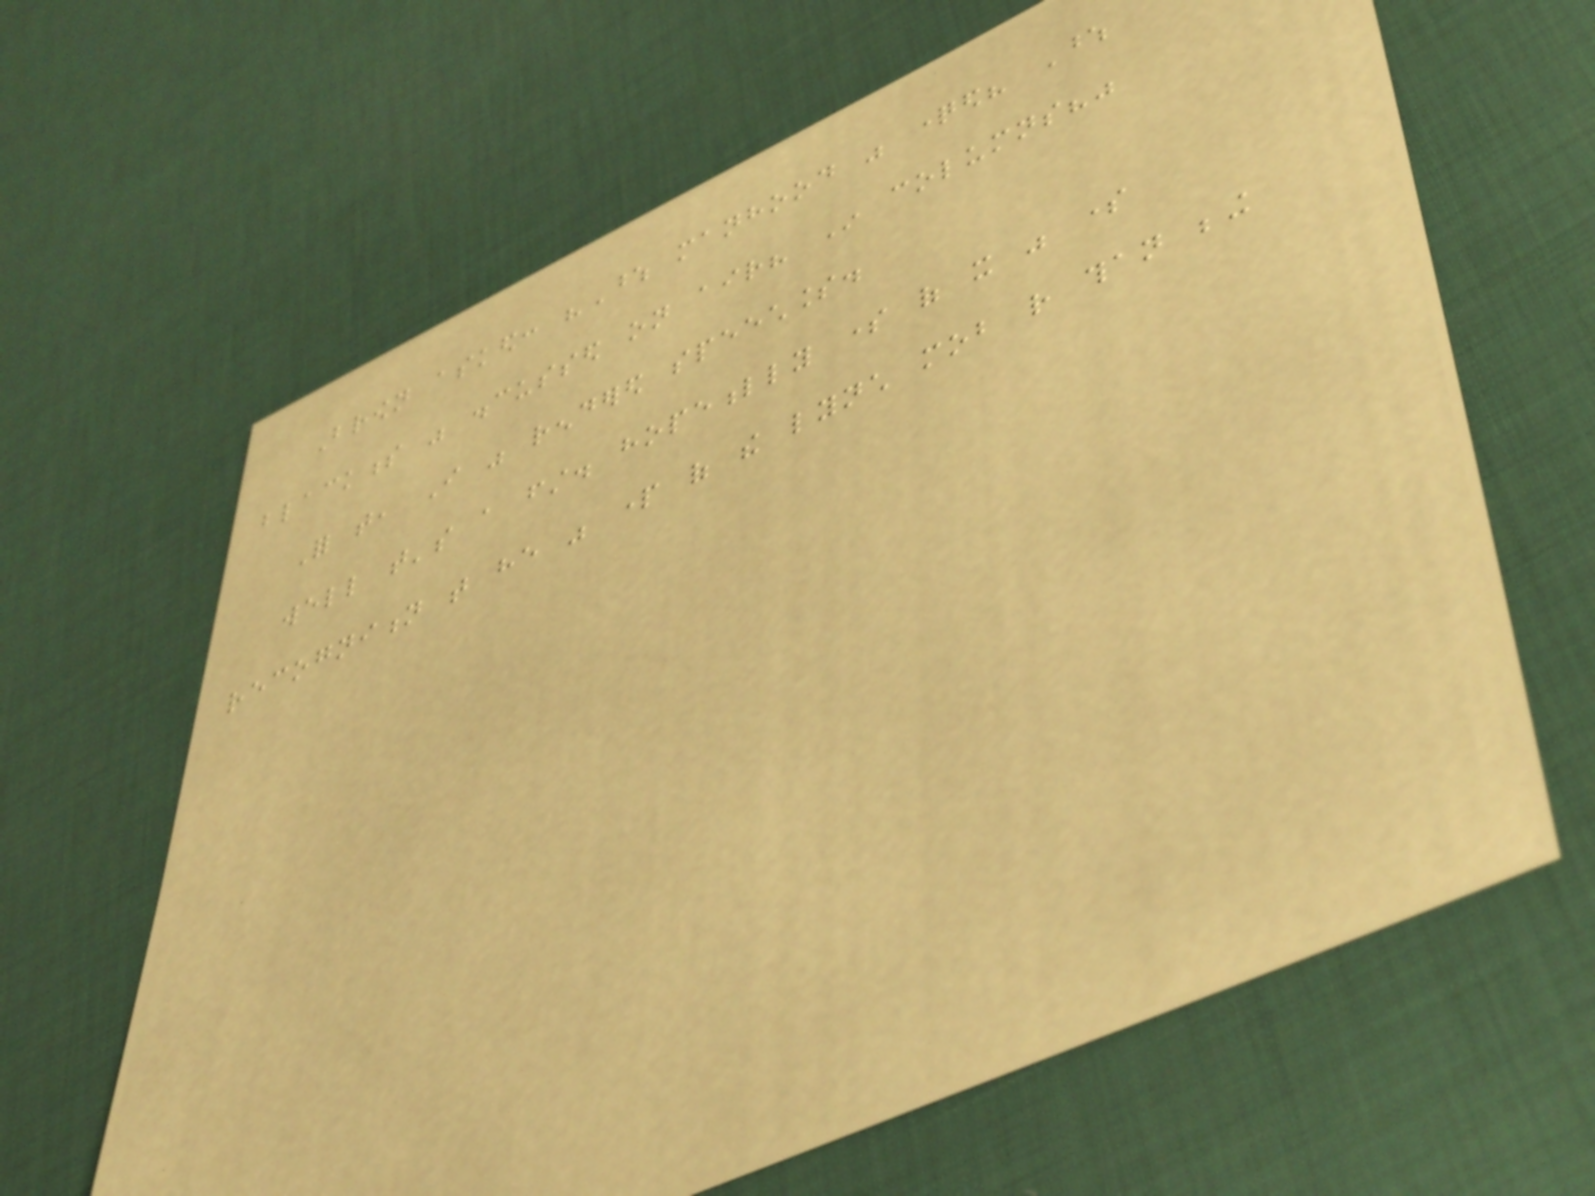Brown asked: "Whose manhood was questioned? Whose
blackness was discussed on air? In columns?"
For that, I was rendered speechless.
well that's a first. hopefully some of it was some
recognition that he was part of the lynch mob rather than being
